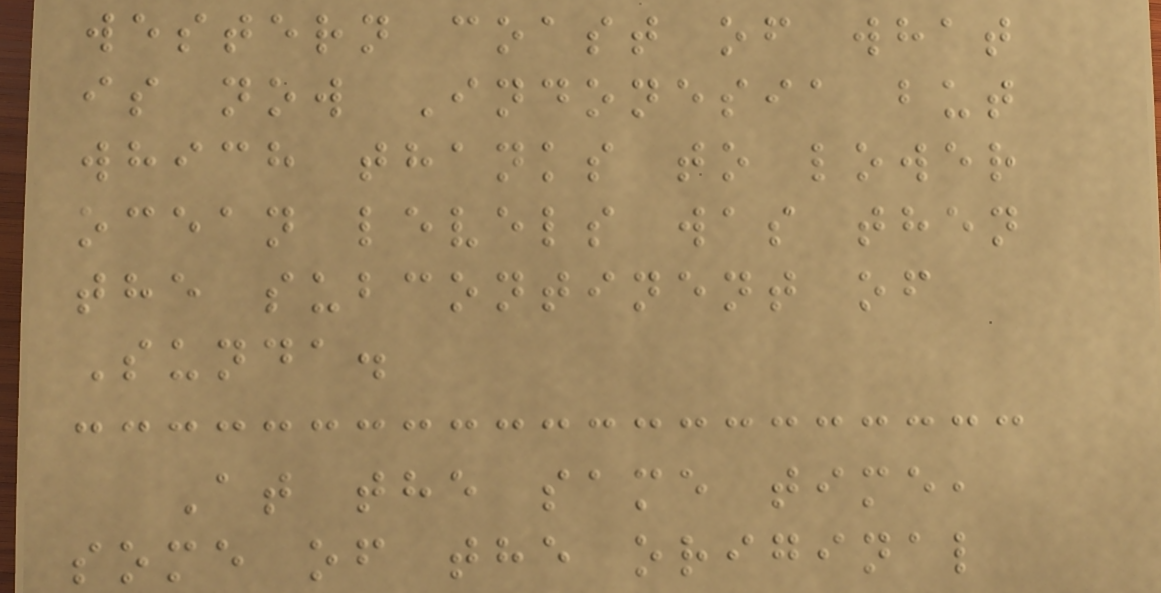western coast of what
is now Indonesia but
which thanks to lower
ocean levels was then
the subcontinent of
Sunda.
At the same time,
some of the original
